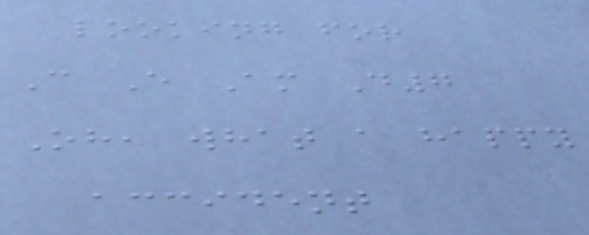looking for
C E Am D7
Oh, what a happy
accident
